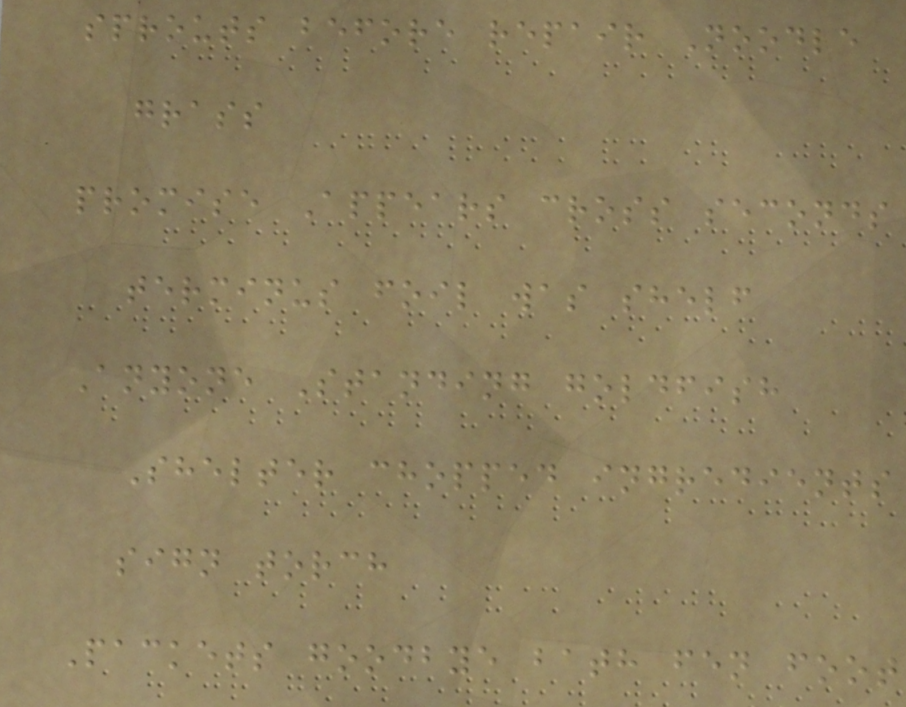sprouts before repair Noodle
grass
promise Appears cross seconds
terminus foil was shelf
Anyone Standing goldfish
Shelter chopped ingredients
sign torch
Packets goodbye bath fen foot
